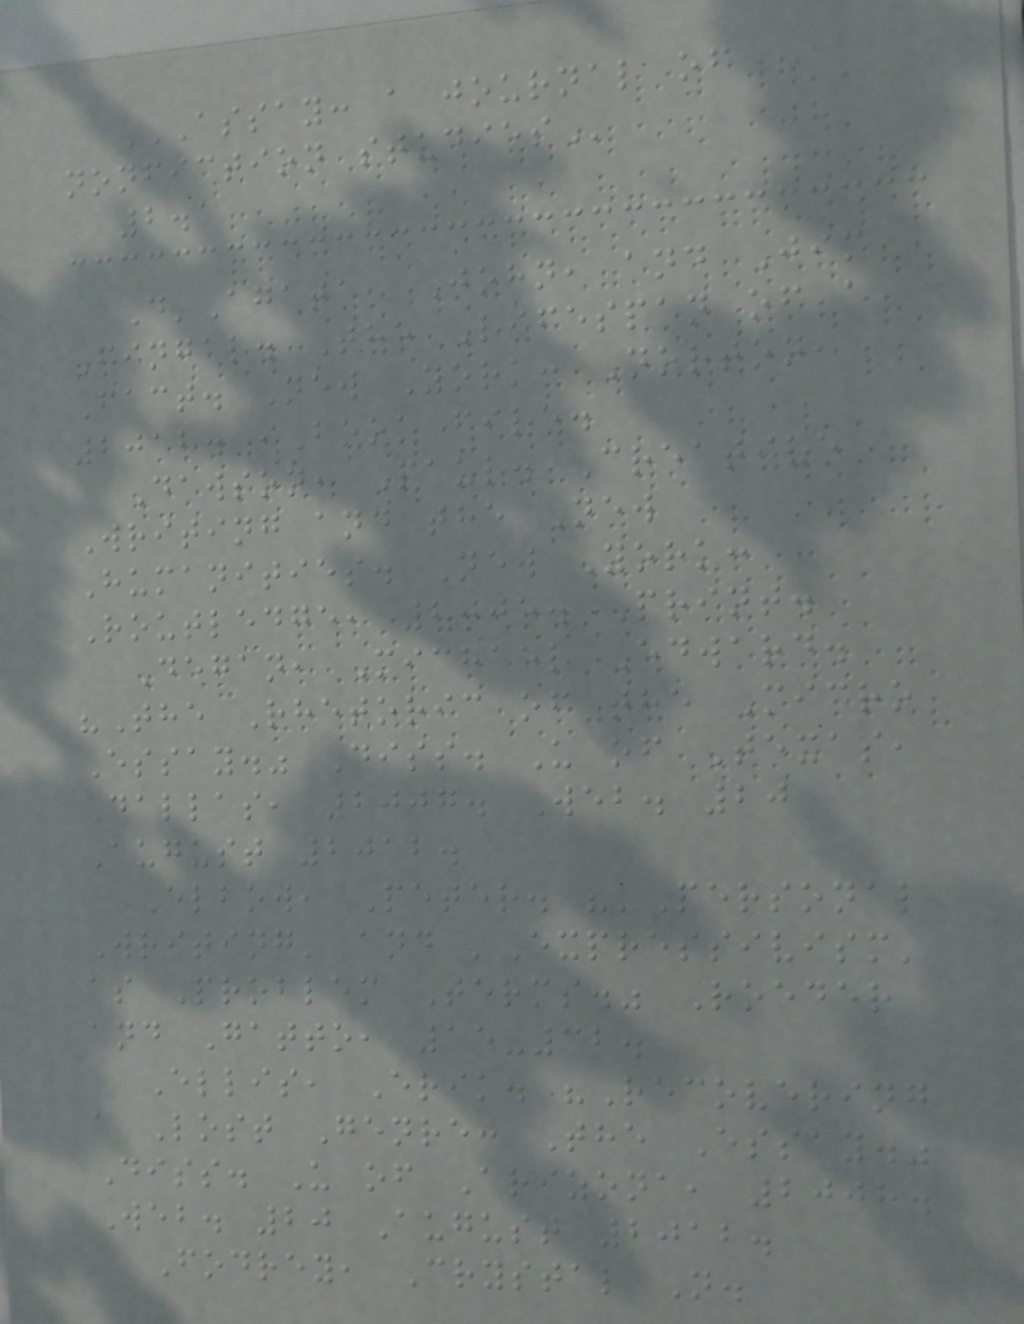ASSAY: A JOURNAL OF
NONFICTION STUDIES
2.1
D'Agata, John, and Jim
Fingal. The Lifespan of a
Fact. New York: Norton,
2012. iBook file.
Dawson, Paul. Creative
Writing and the New
Humanities. New York:
Routledge, 2005. Print.
Degan, Michael Edward.
"The Rhetoric of the Micro
Essay." Diss. U of Texas,
Dallas, 2007. Web. 20
August 2012.
Elbow, Peter. "'Personal
Writing' and 'Expressivism'
as Problem Terms." Roeder
and Gatto, 15-32.
Ellis, Erik. "Recovering
a Lost Genre: The Essay."
Diss. U of Arizona, 2008.
Web. 20 August 2012.
Fodrey, Crystal N.
